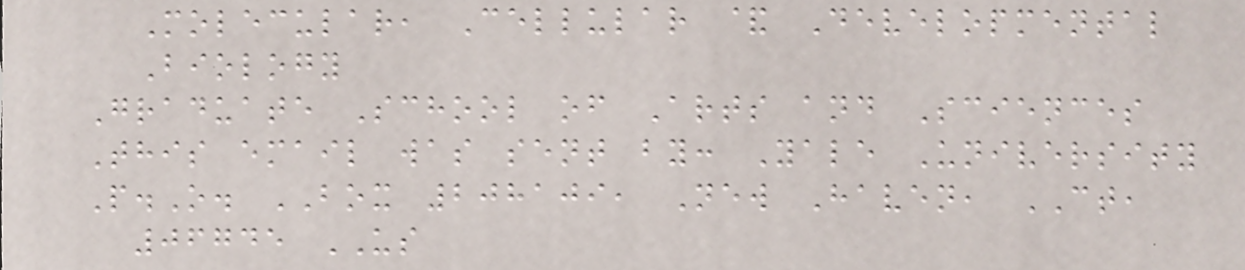Molecular, Cellular & Developmental
Biology
Graduate School of Arts and Sciences
This email was sent by: Yale University
P.O. BOX 208109, New Haven, CT,
06745 US
